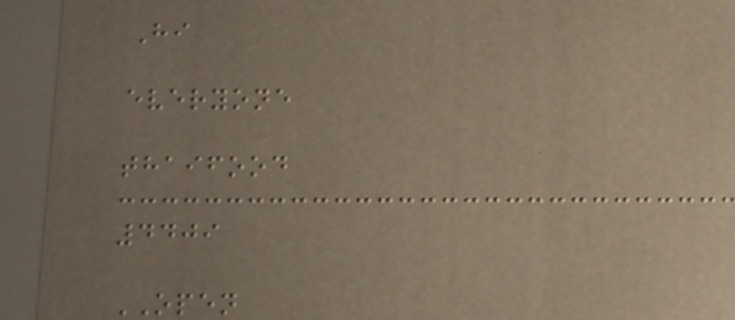Hi
everyone
thaifood
4409
OPEN
